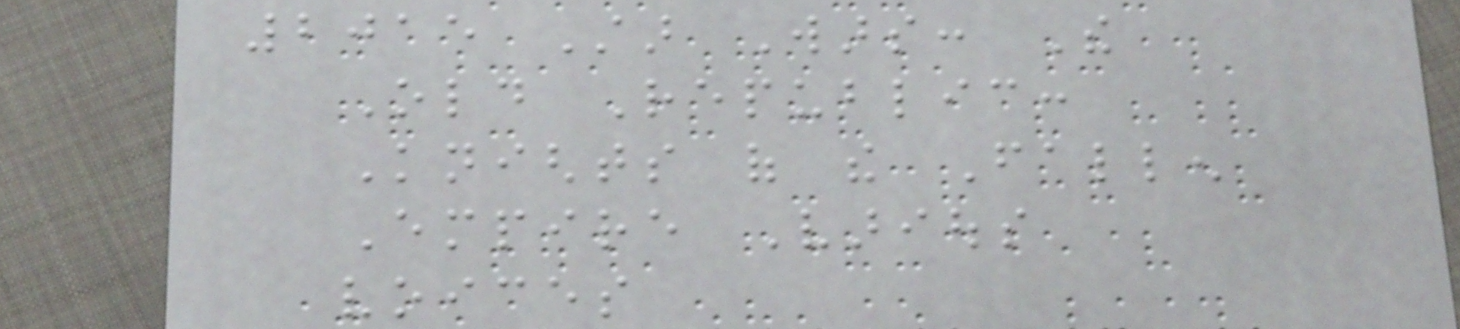2015 Star Wars: The
Old Republic:
Knights of the Fallen
Empire Various
voices
